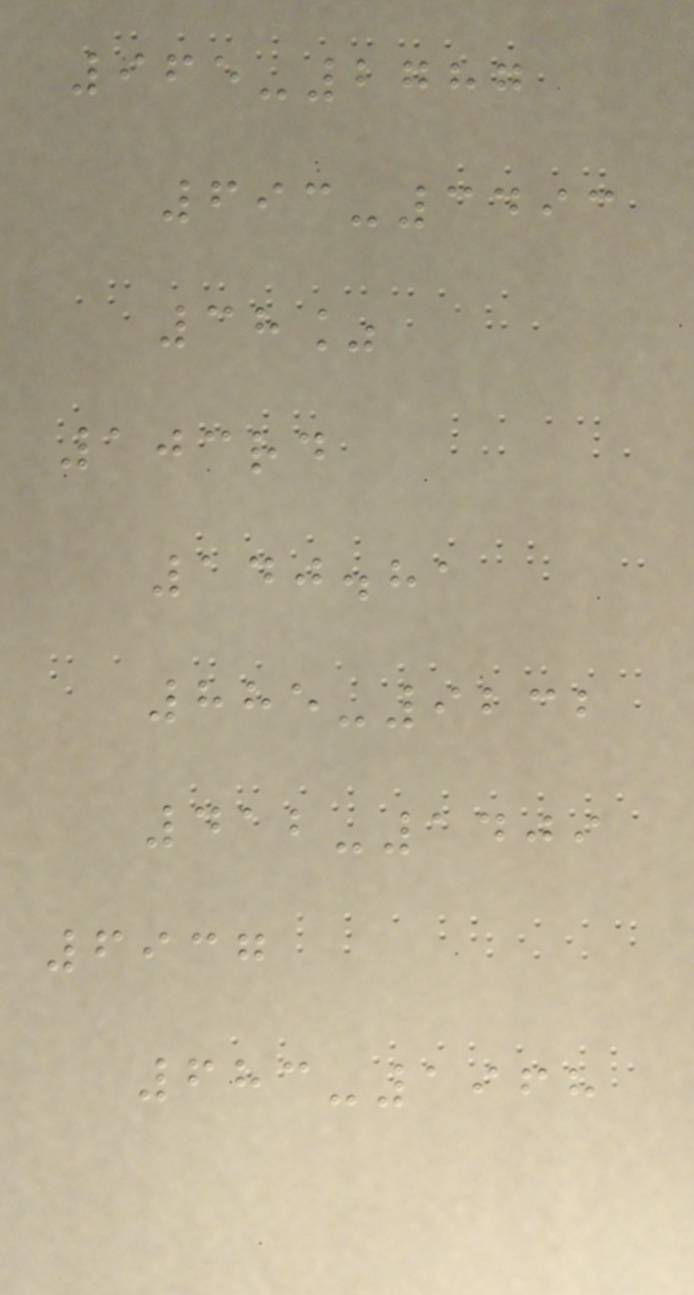965-2787
693-3493
38%
103rd
140.81
885-9232
412-1409
6937
683-1968
